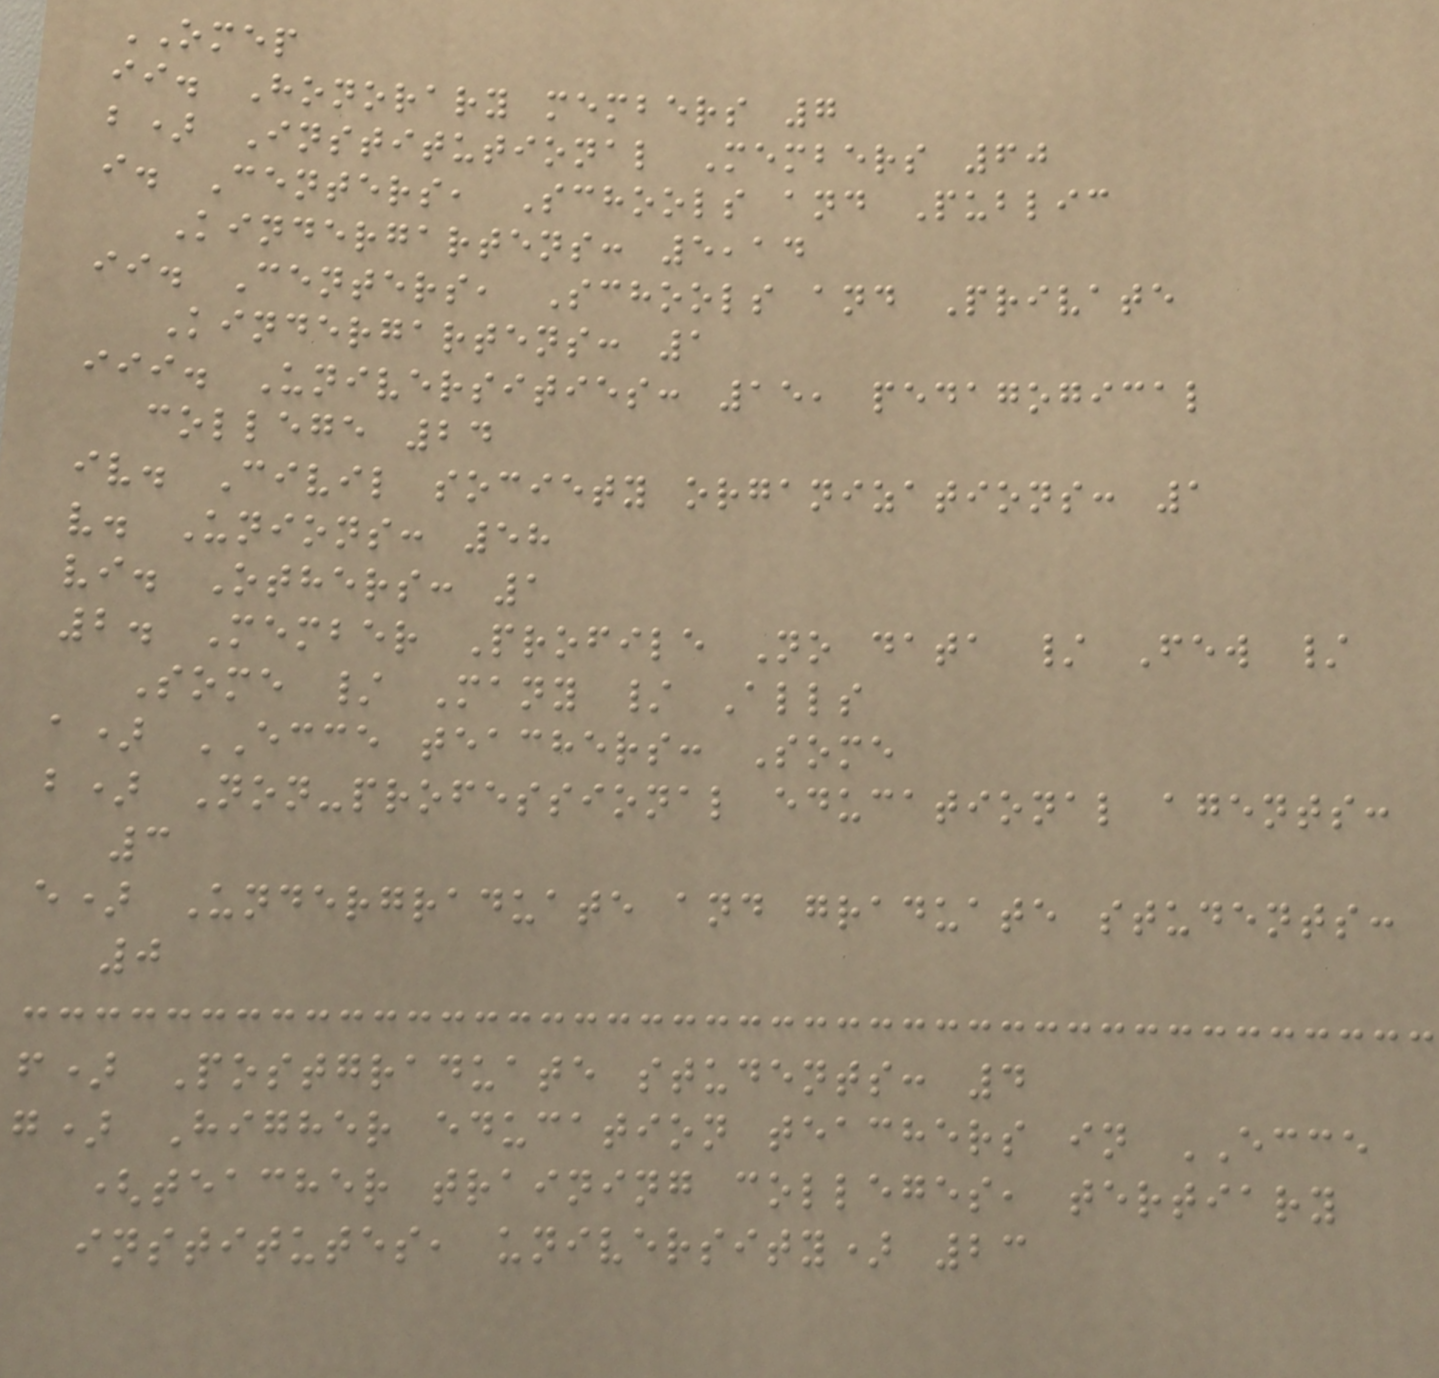OMEP
ii. Honorary members 7
b) Institutional Members 60
i. Centers, Schools and Public
Kindergartens: 5,14
ii. Centers, Schools and Private
Kindergartens: 1
iii. Universities: 15, pedagogical
college 24
iv. Civil society organizations: 1
v. Unions: 58
vi. Others: 1
2. Member Profile No data / Few /
Some / Many / Alls
a) ECCE teachers: Some
b) Non-professional educational agents:
3
e) Undergraduate and graduate students:
0
f) Postgraduate students: 4
g) Higher education teachers in ECCE
(teacher training colleges, tertiary
institutes, university) 23
